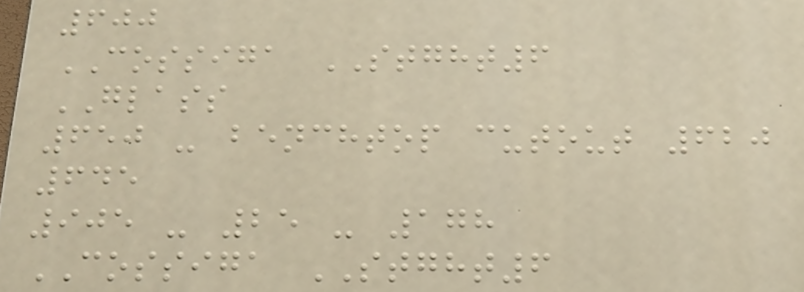600
COSSIGA STGHT6
GLASS
650 - benchtop cutout 620
645
905 - 25 - 178
COSSIGA STGHT6
